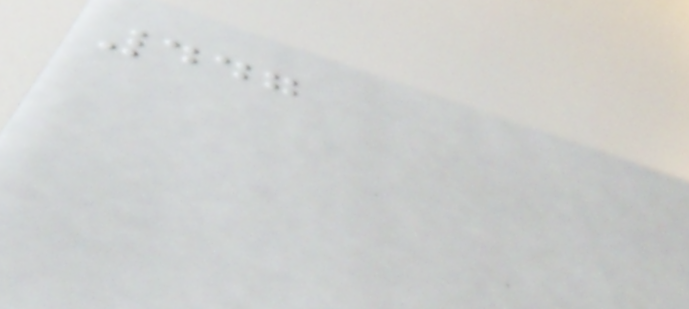447
